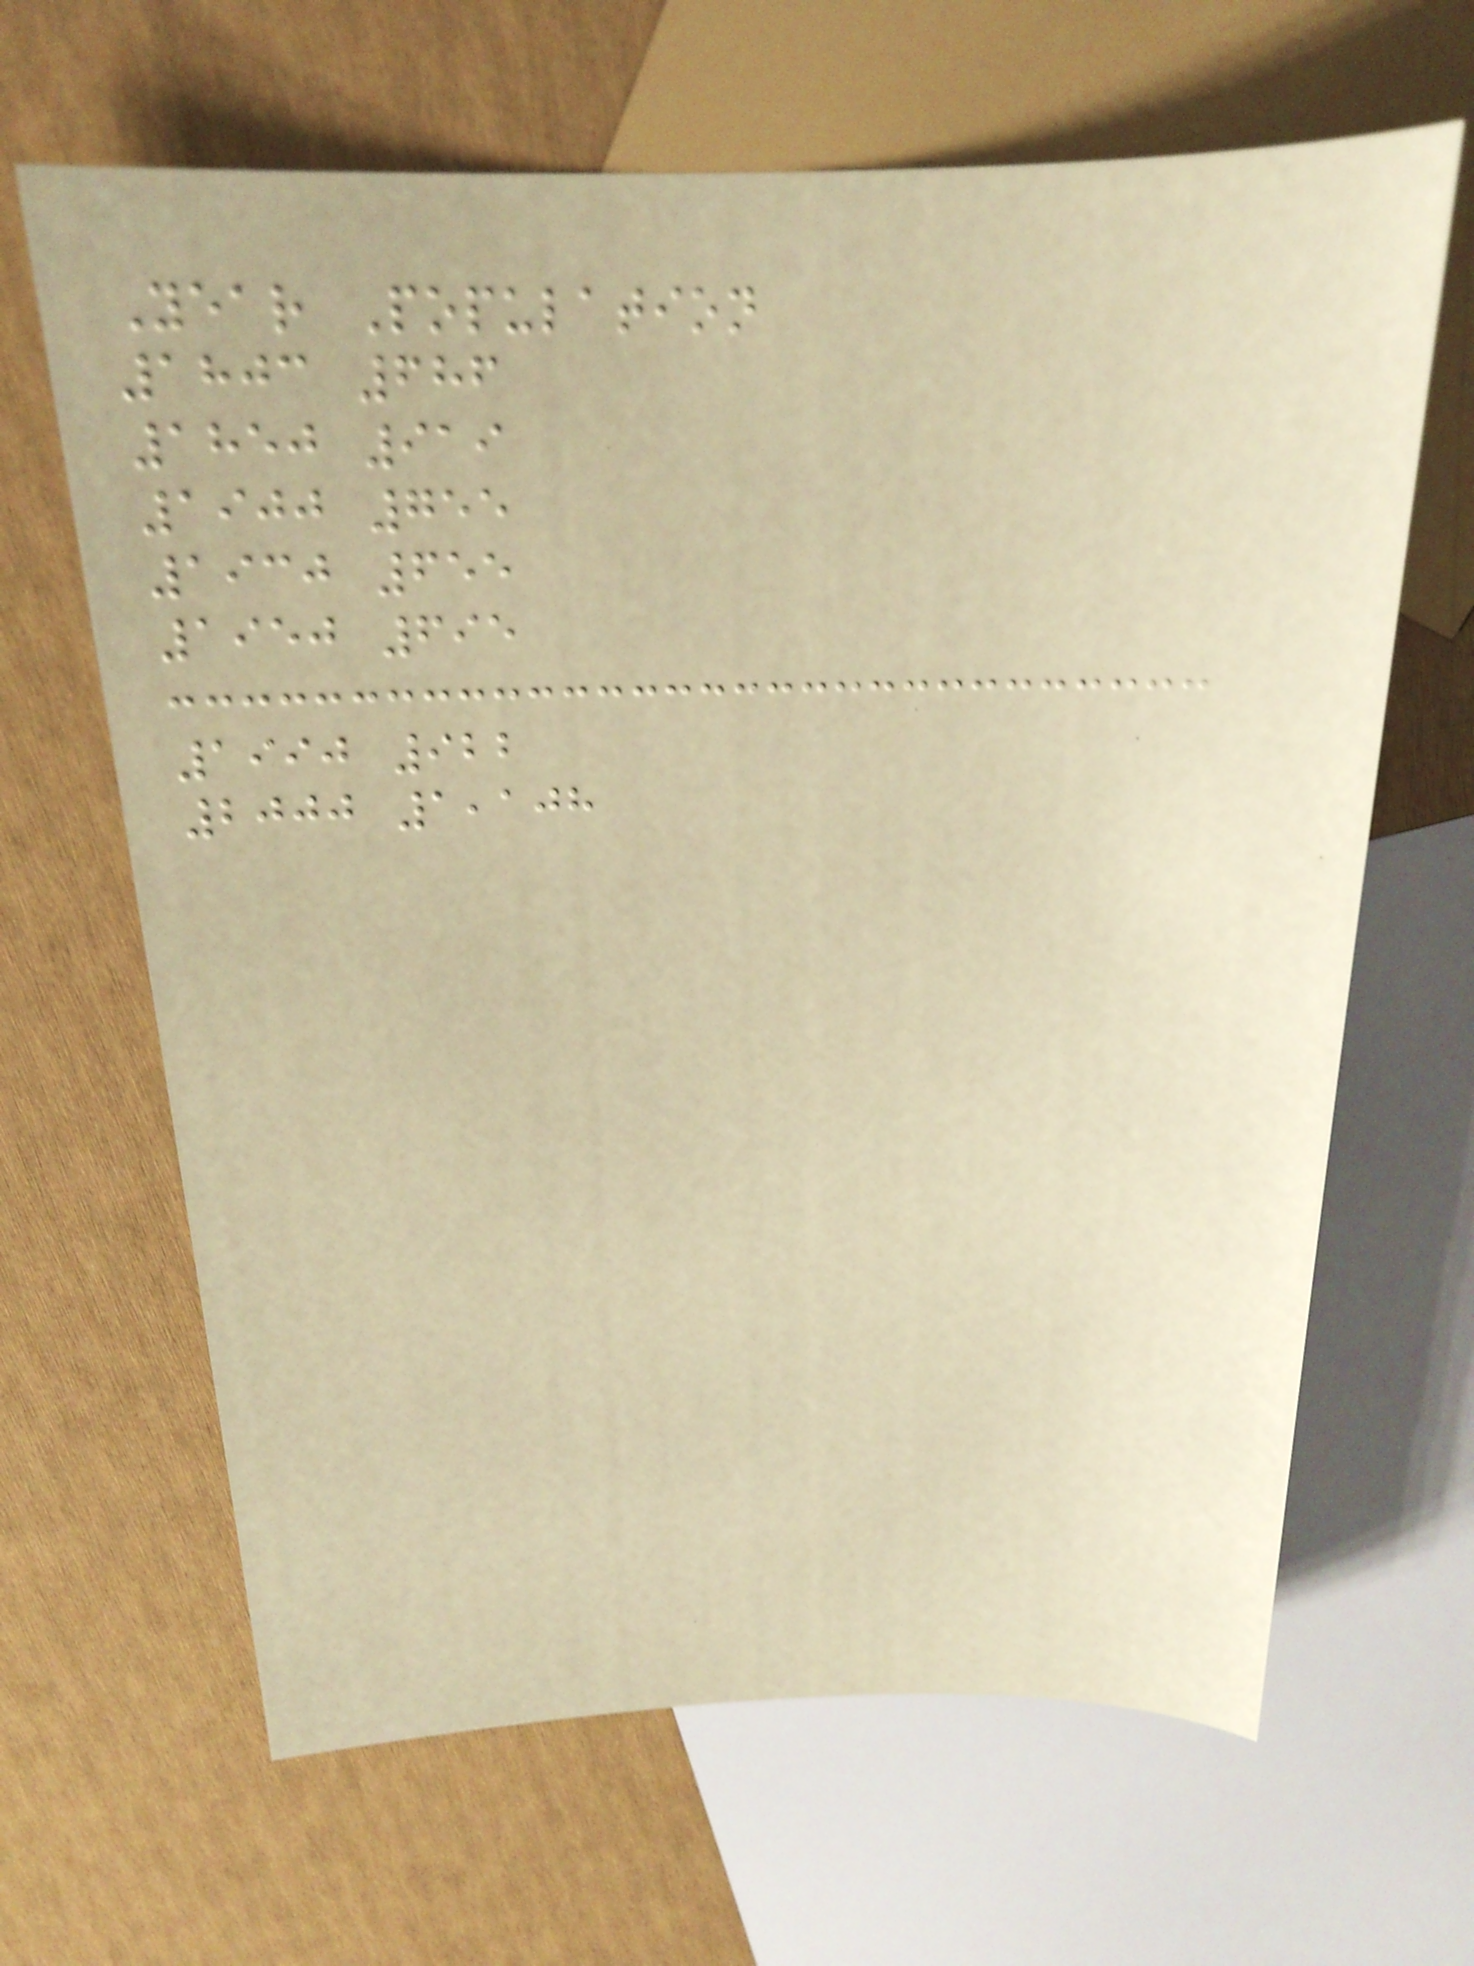Year Population
1803 686
1850 919
1900 755
1930 655
1950 695
1990 922
2000 1,108
